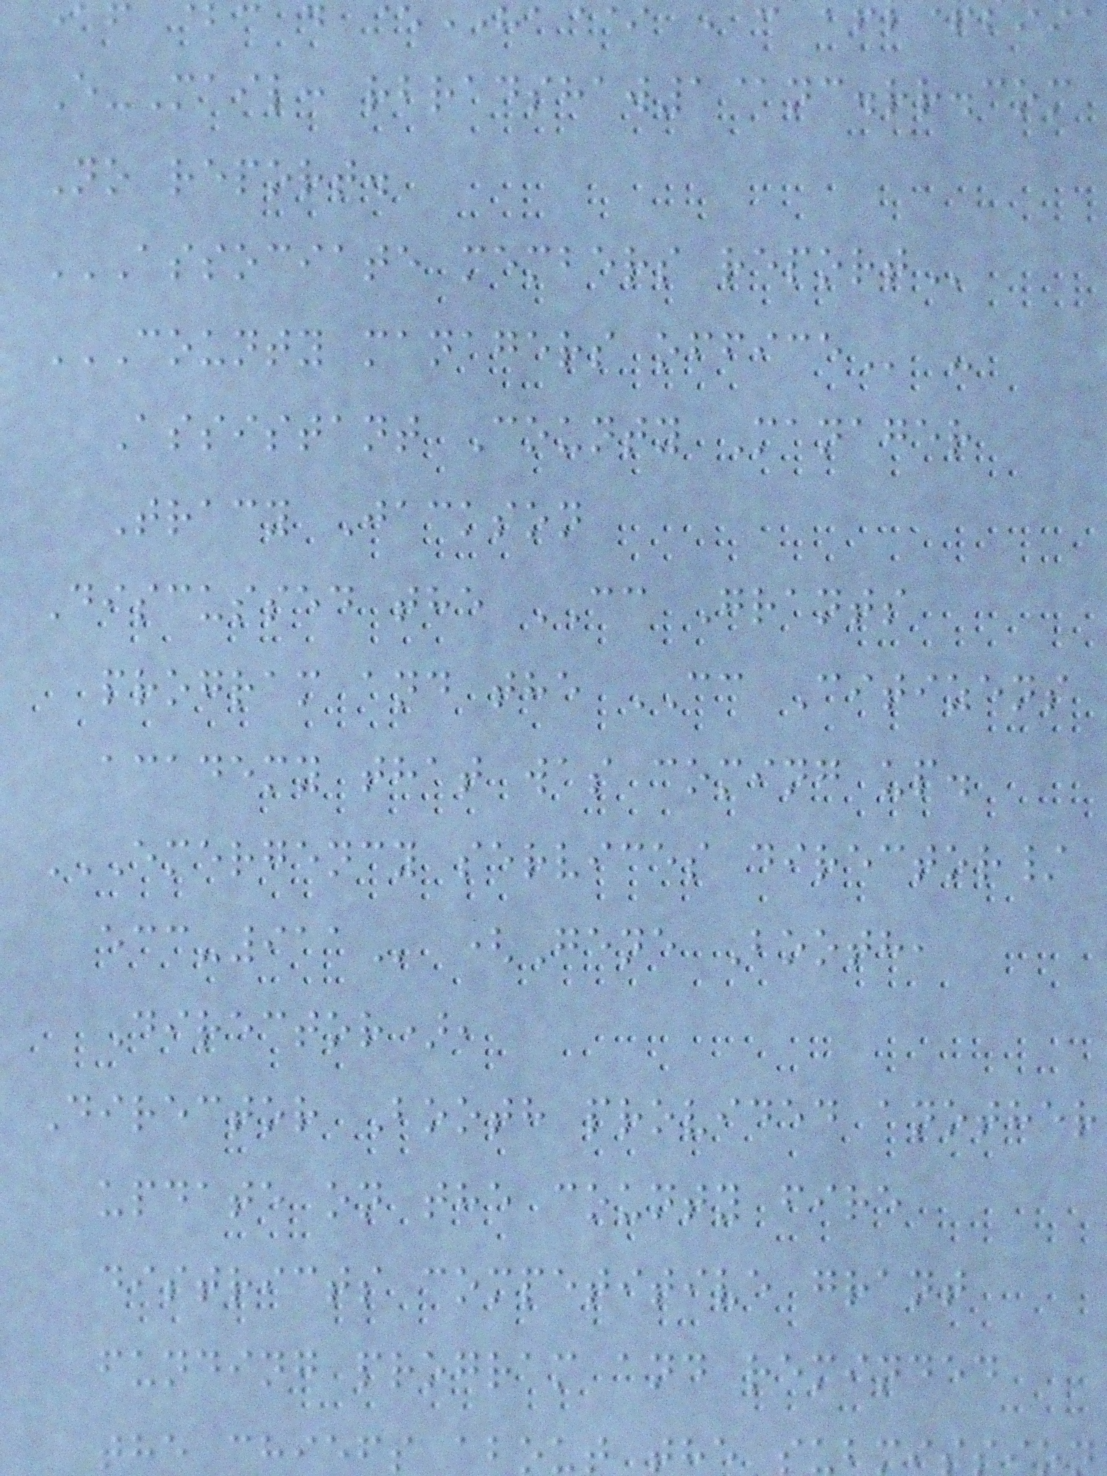E-Mail: rbradshaw1@nc.rr.com
No report.
ASSOCIATE MEMBERS REPORT
COUNTY MANAGERS OFFICE -
Assistant County Manager
Tracy Jackson
Discussed the CC Grants
program and the CC Citizens
academy that was coming up.
EMERGENCY SERVICES DIRECTOR/
(Gene Booth,
Director),
Director Booth provided another
update on the county fire
districts competitive grant
funding program and reminded
the chiefs about the s
